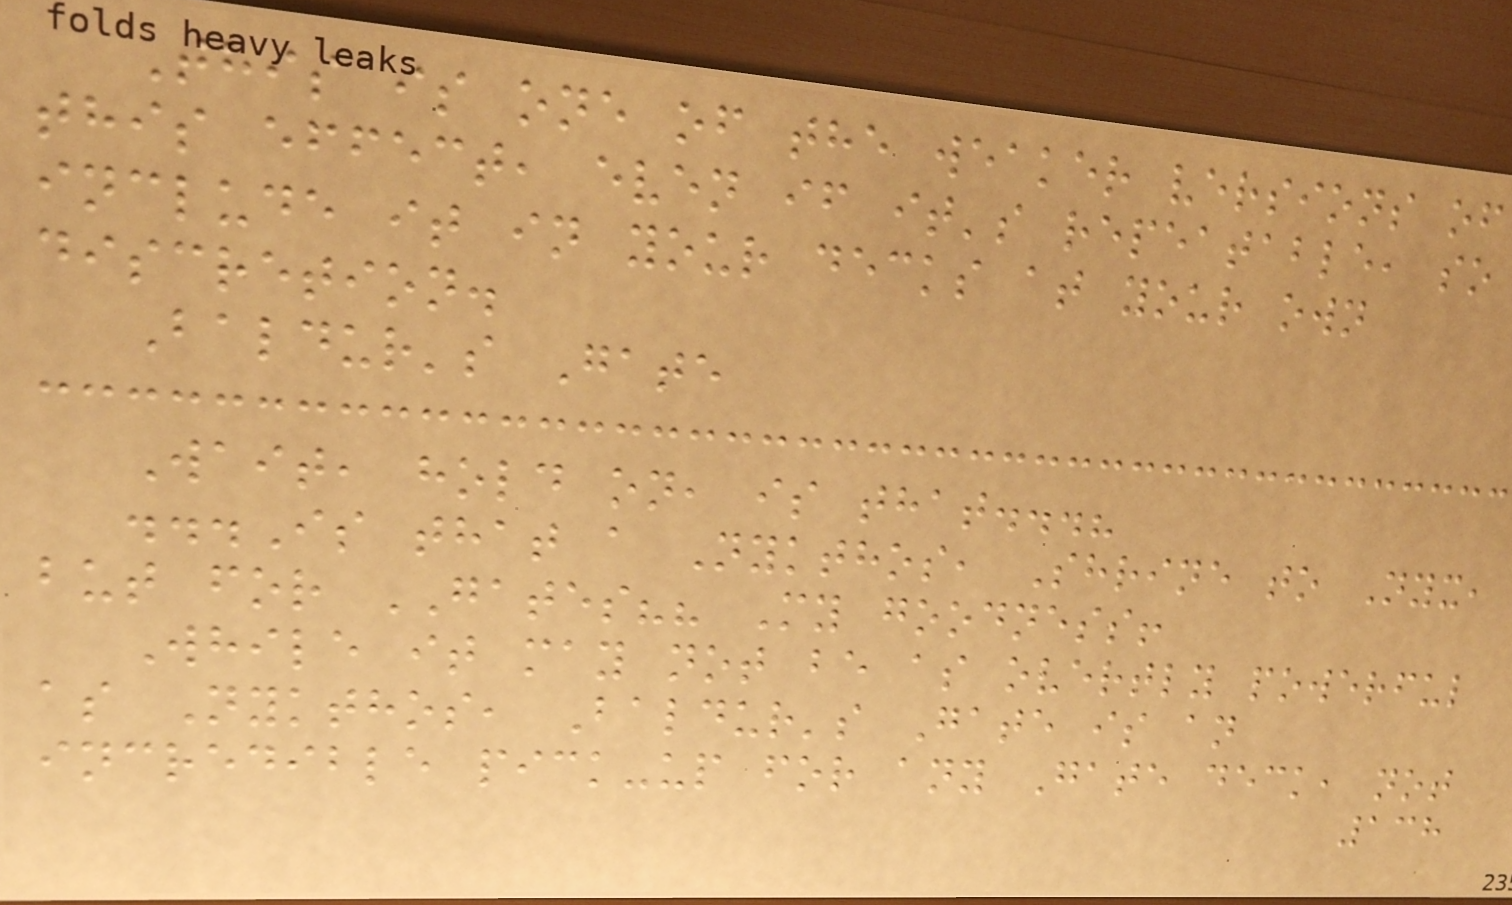This is one of the weaker versions of
this effect, even if it's repeatable, so
include it in your decks at your own
discretion.
Baldur's Gate
Wait, hold on, is that...?
...Is that a Nykthos, Shrine to Nyx,
but for GATES?? My goodness!
While it may not be as overtly powerful
as Nykthos, Baldur's Gate is an
incredible pick-up for any Gate deck, not
138
